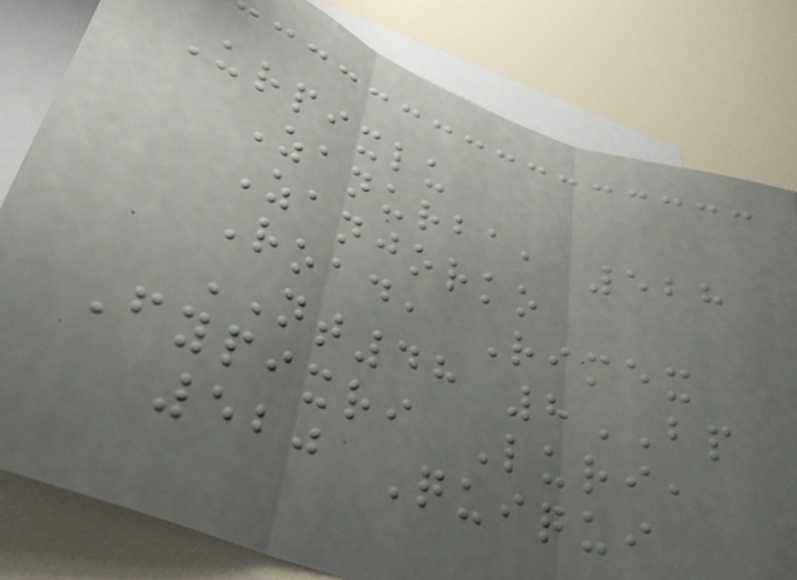Urpixlu
Zanurba, 528
Zanjorko
Road, Rimex
NT48 8BP
Fypixri Luri,
520 Quiqui
